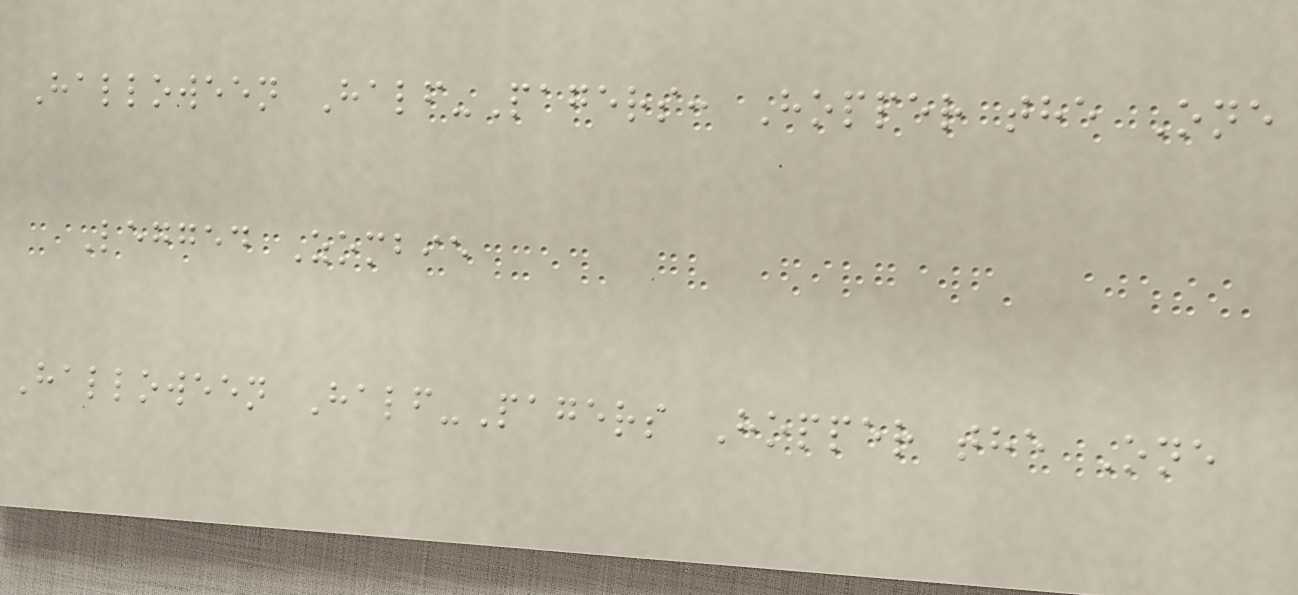Halloween Half-Pagers: Hopper the One
Legged Zombie
Halloween Half-Pagers Hopper the One
